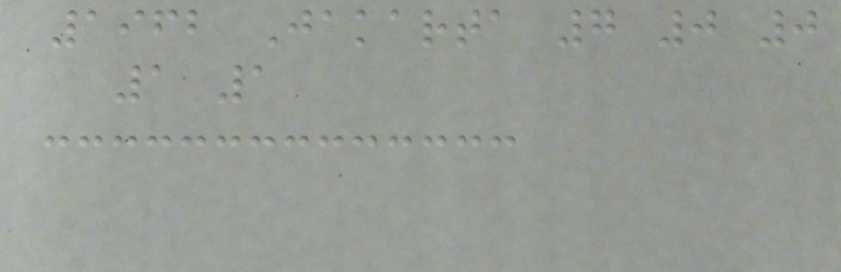1962 Jakarta 7 0 0
1 1
